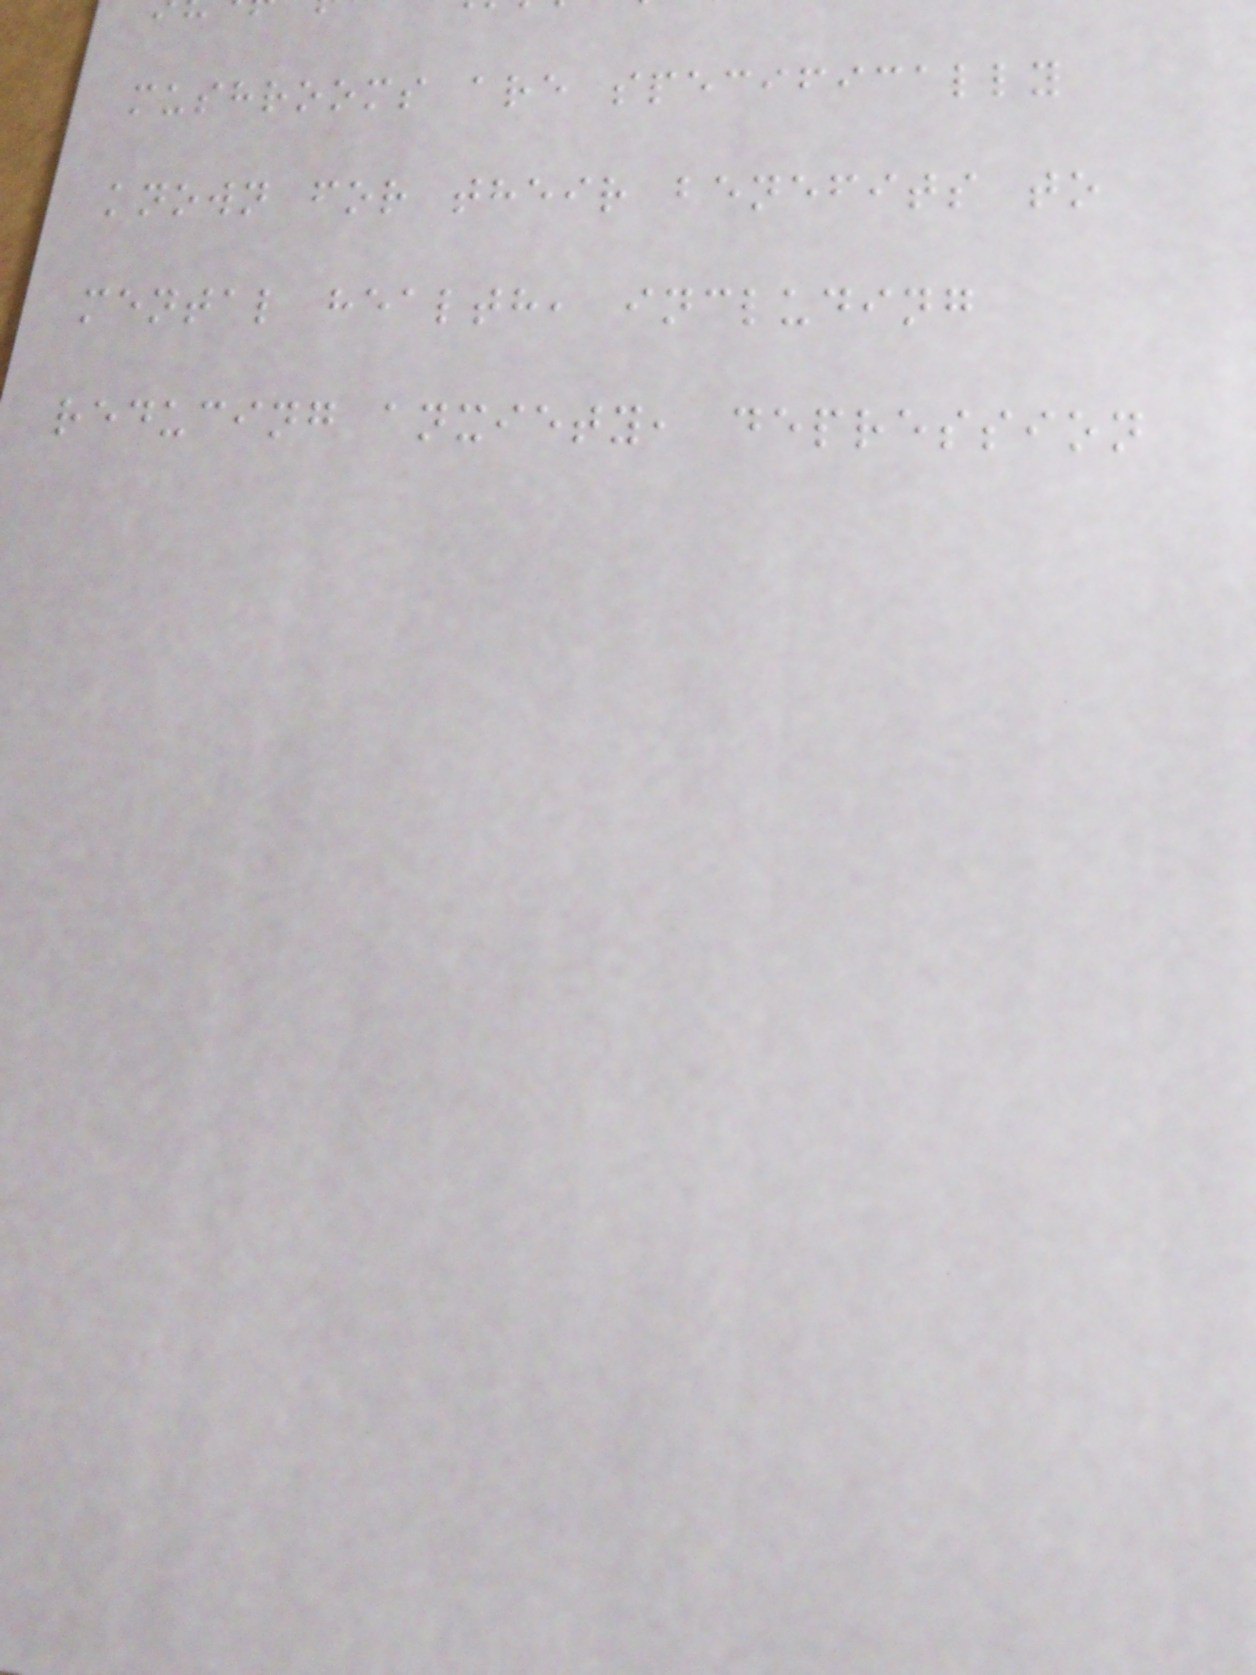mushrooms are specifically
known for their benefits to
mental health, including
reducing anxiety, depression
